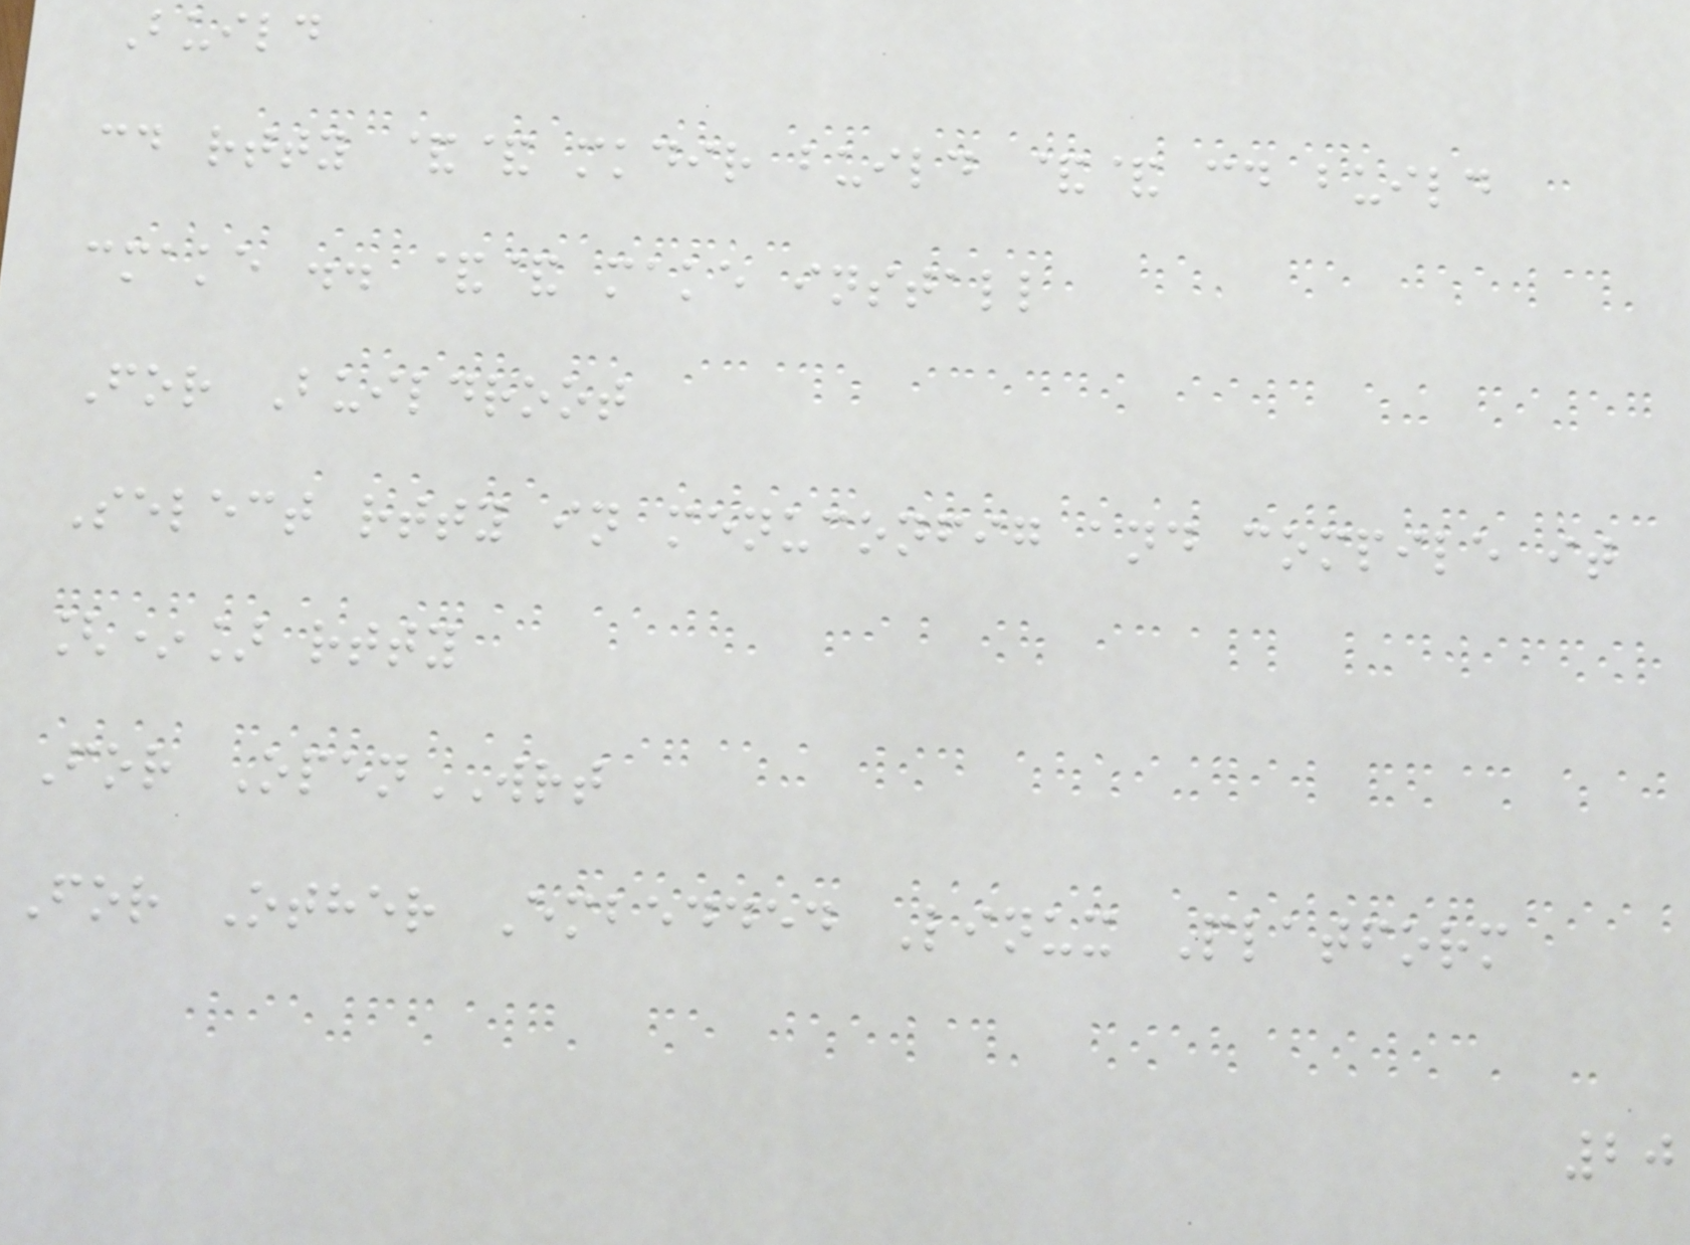Build
cd rtty && mkdir build && cd build
cmake .. && make install
For Buildroot
Select rtty in menuconfig and compile it
[*] rtty
For OpenWRT
For Other Embedded Linux Platform
20
